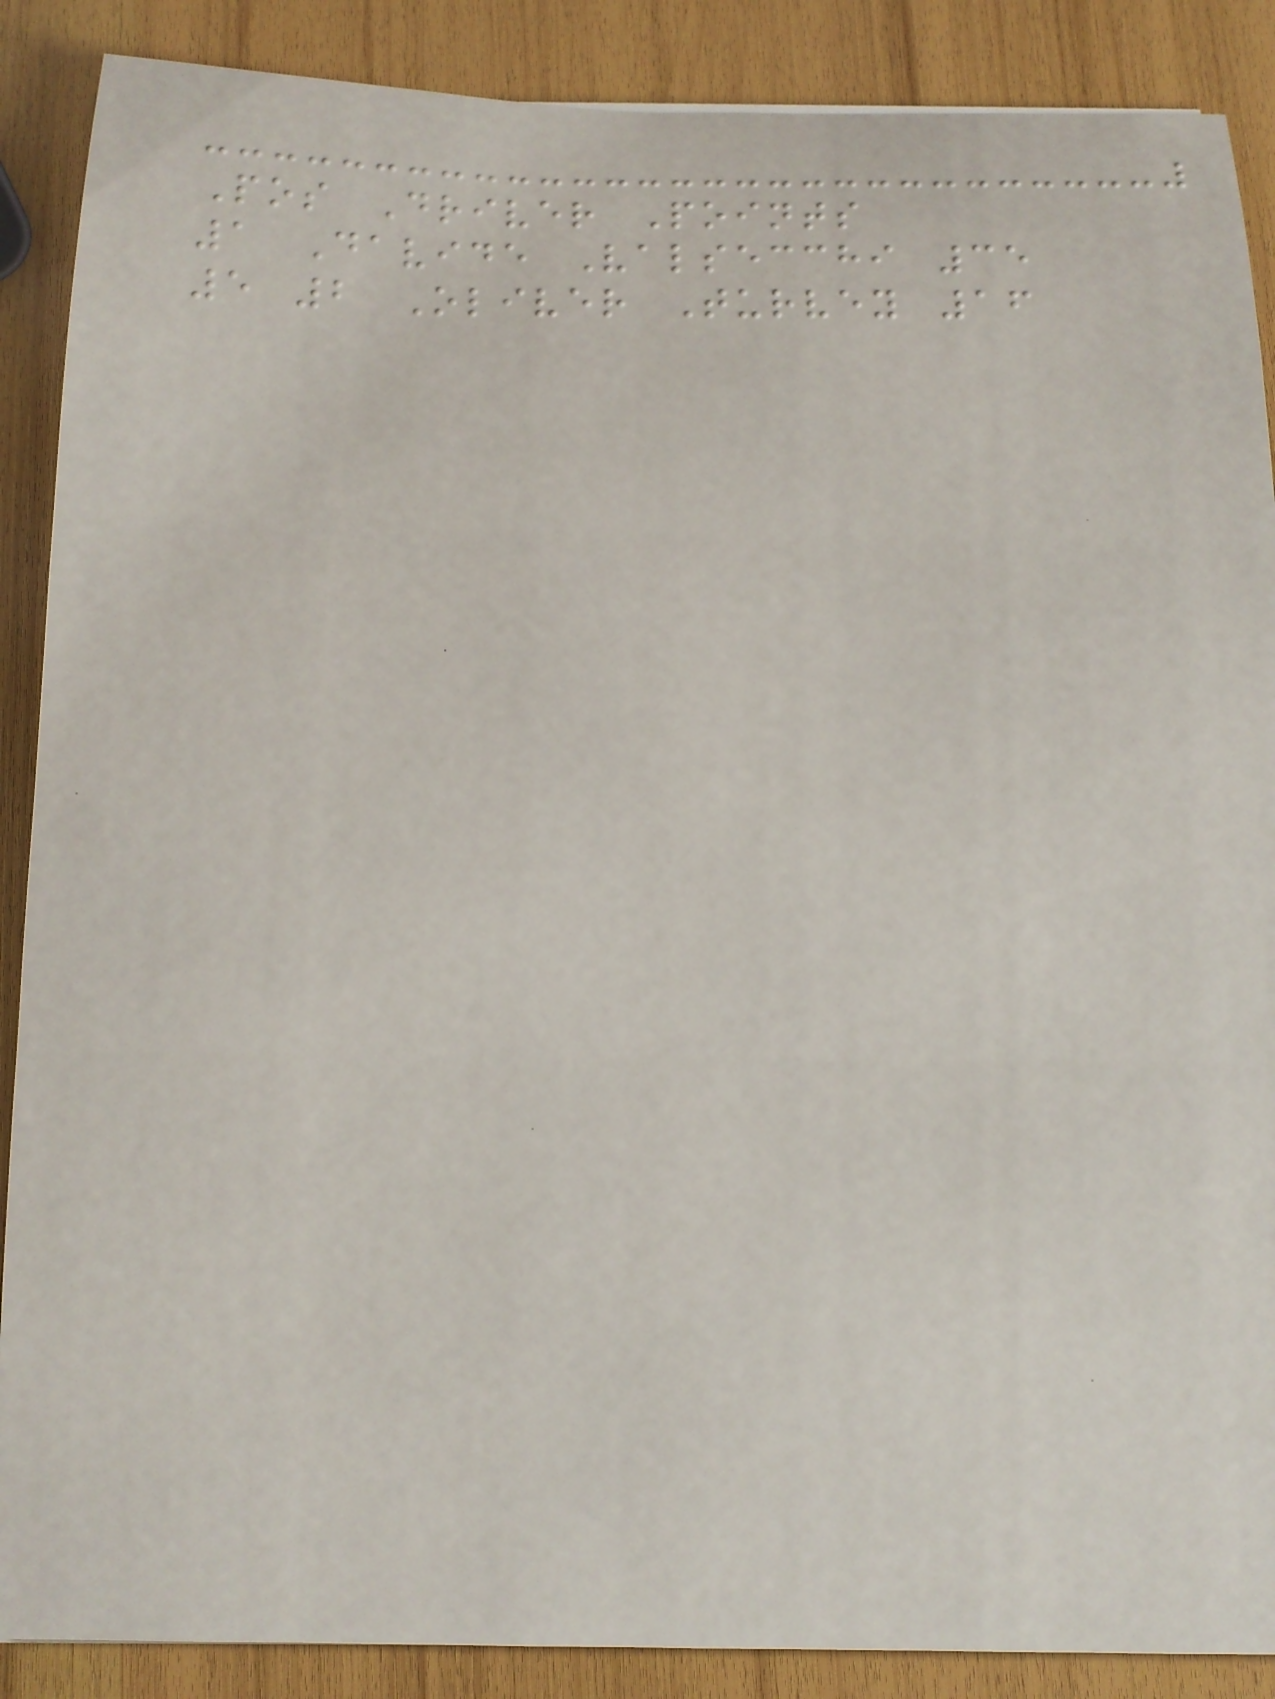Pos Driver Points
1 Davide Valsecchi 35
5 2 Oliver Turvey 16
